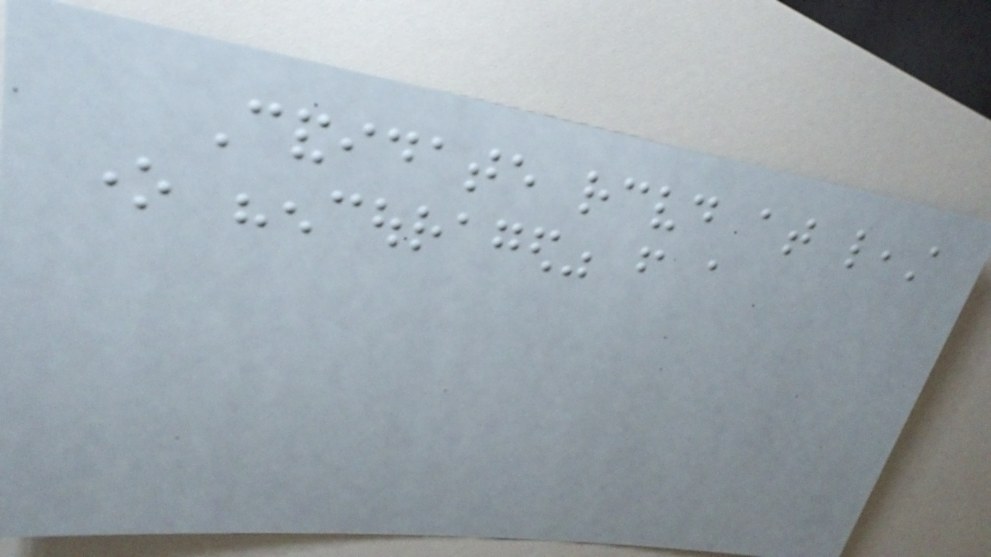Candidate received at least
one "encouraged" from a
